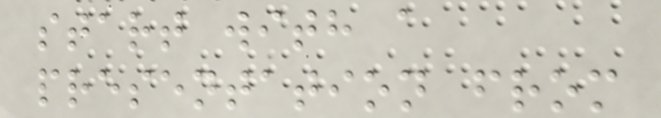start with a
presentation from
